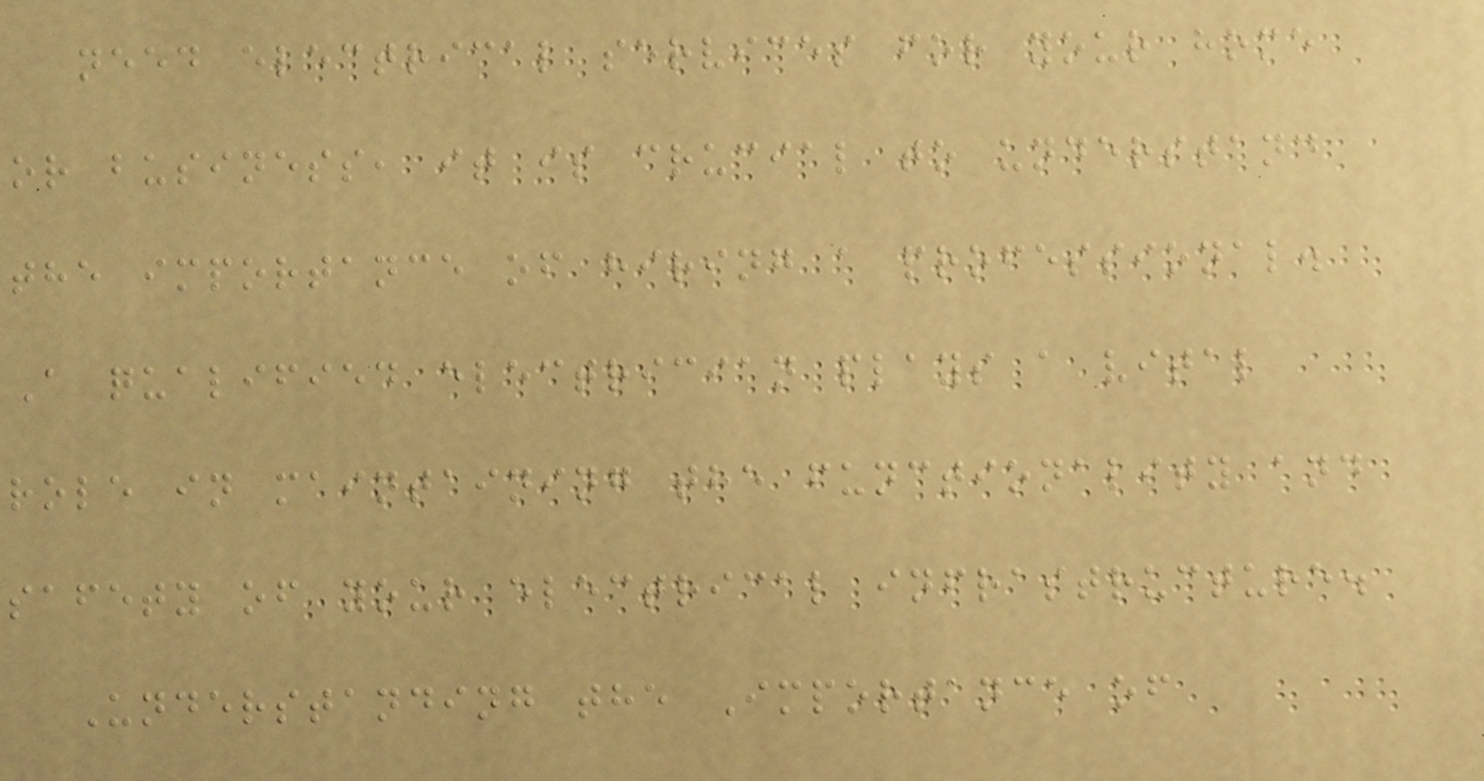need electrical services for your home
or business, it is crucial to understand
the importance of hiring a professional.
A qualified electrician plays a vital
role in maintaining the functionality and
safety of your electrical infrastructure.
Understanding the Importance of
